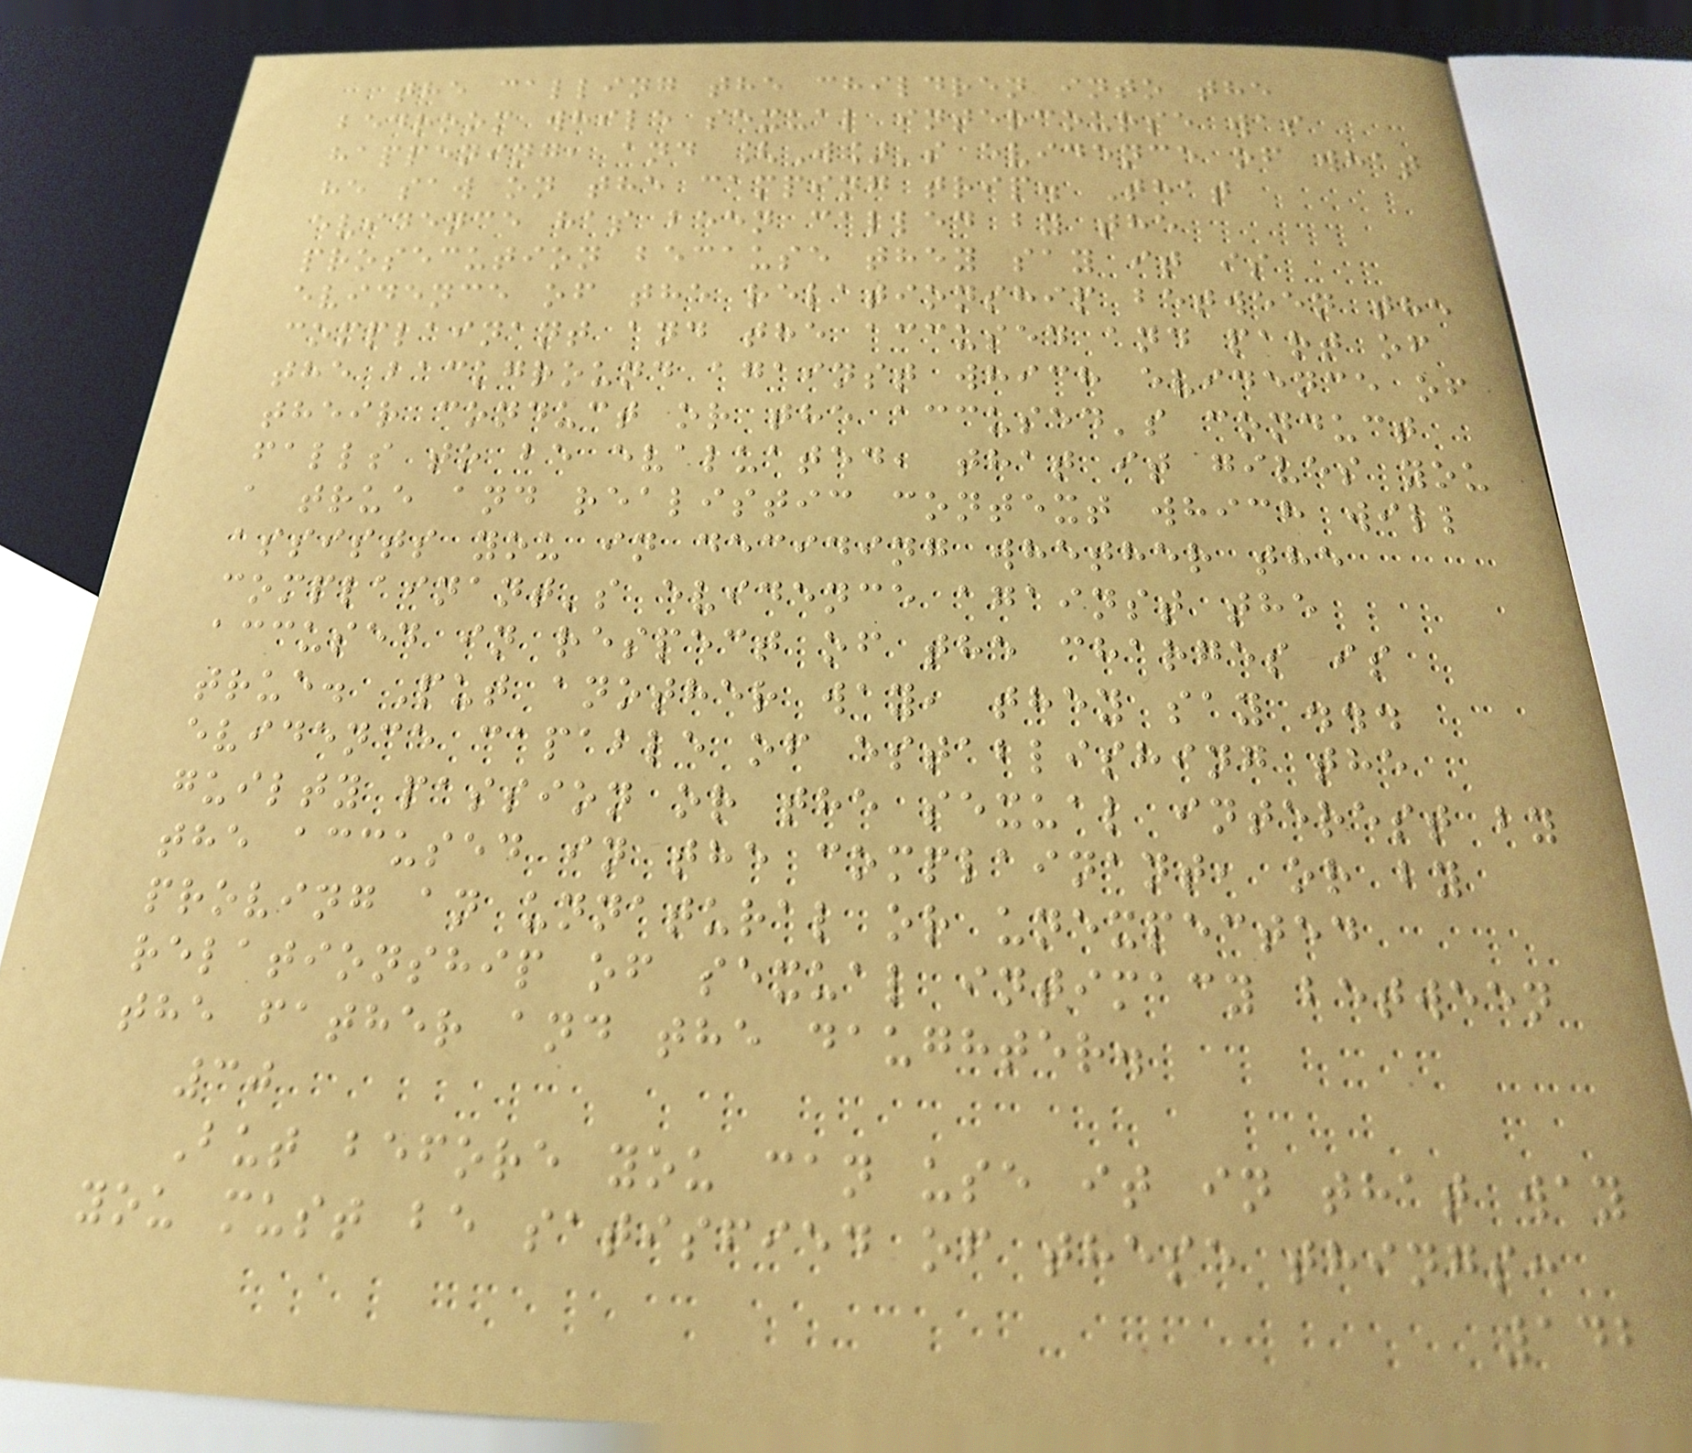the calling the children into the
bedroom while sexual intercourse was
happening, and [W]'s evidence of what
he saw on the camping trip. That
evidence has been called by the
prosecution because they say it is
evidence of the relationship between the
complainant and the accused and part of
the background against which evidence of
their conduct or the accused's conduct
falls to be evaluated, that it gives you
a true and realistic context which will
assists you in deciding whether the
complainant's evidence against the
accused in respect of the charges is
true. Put another way, they say ...
evidence capable of establishing the
guilty passion or the sexual interest by
the accused in the complainant, or by
proving an unnatural or unexpected
relationship of sexual intimacy between
the father and the daughter.
30
But before you can use it in that way
you must be satisfied of these things:
142
